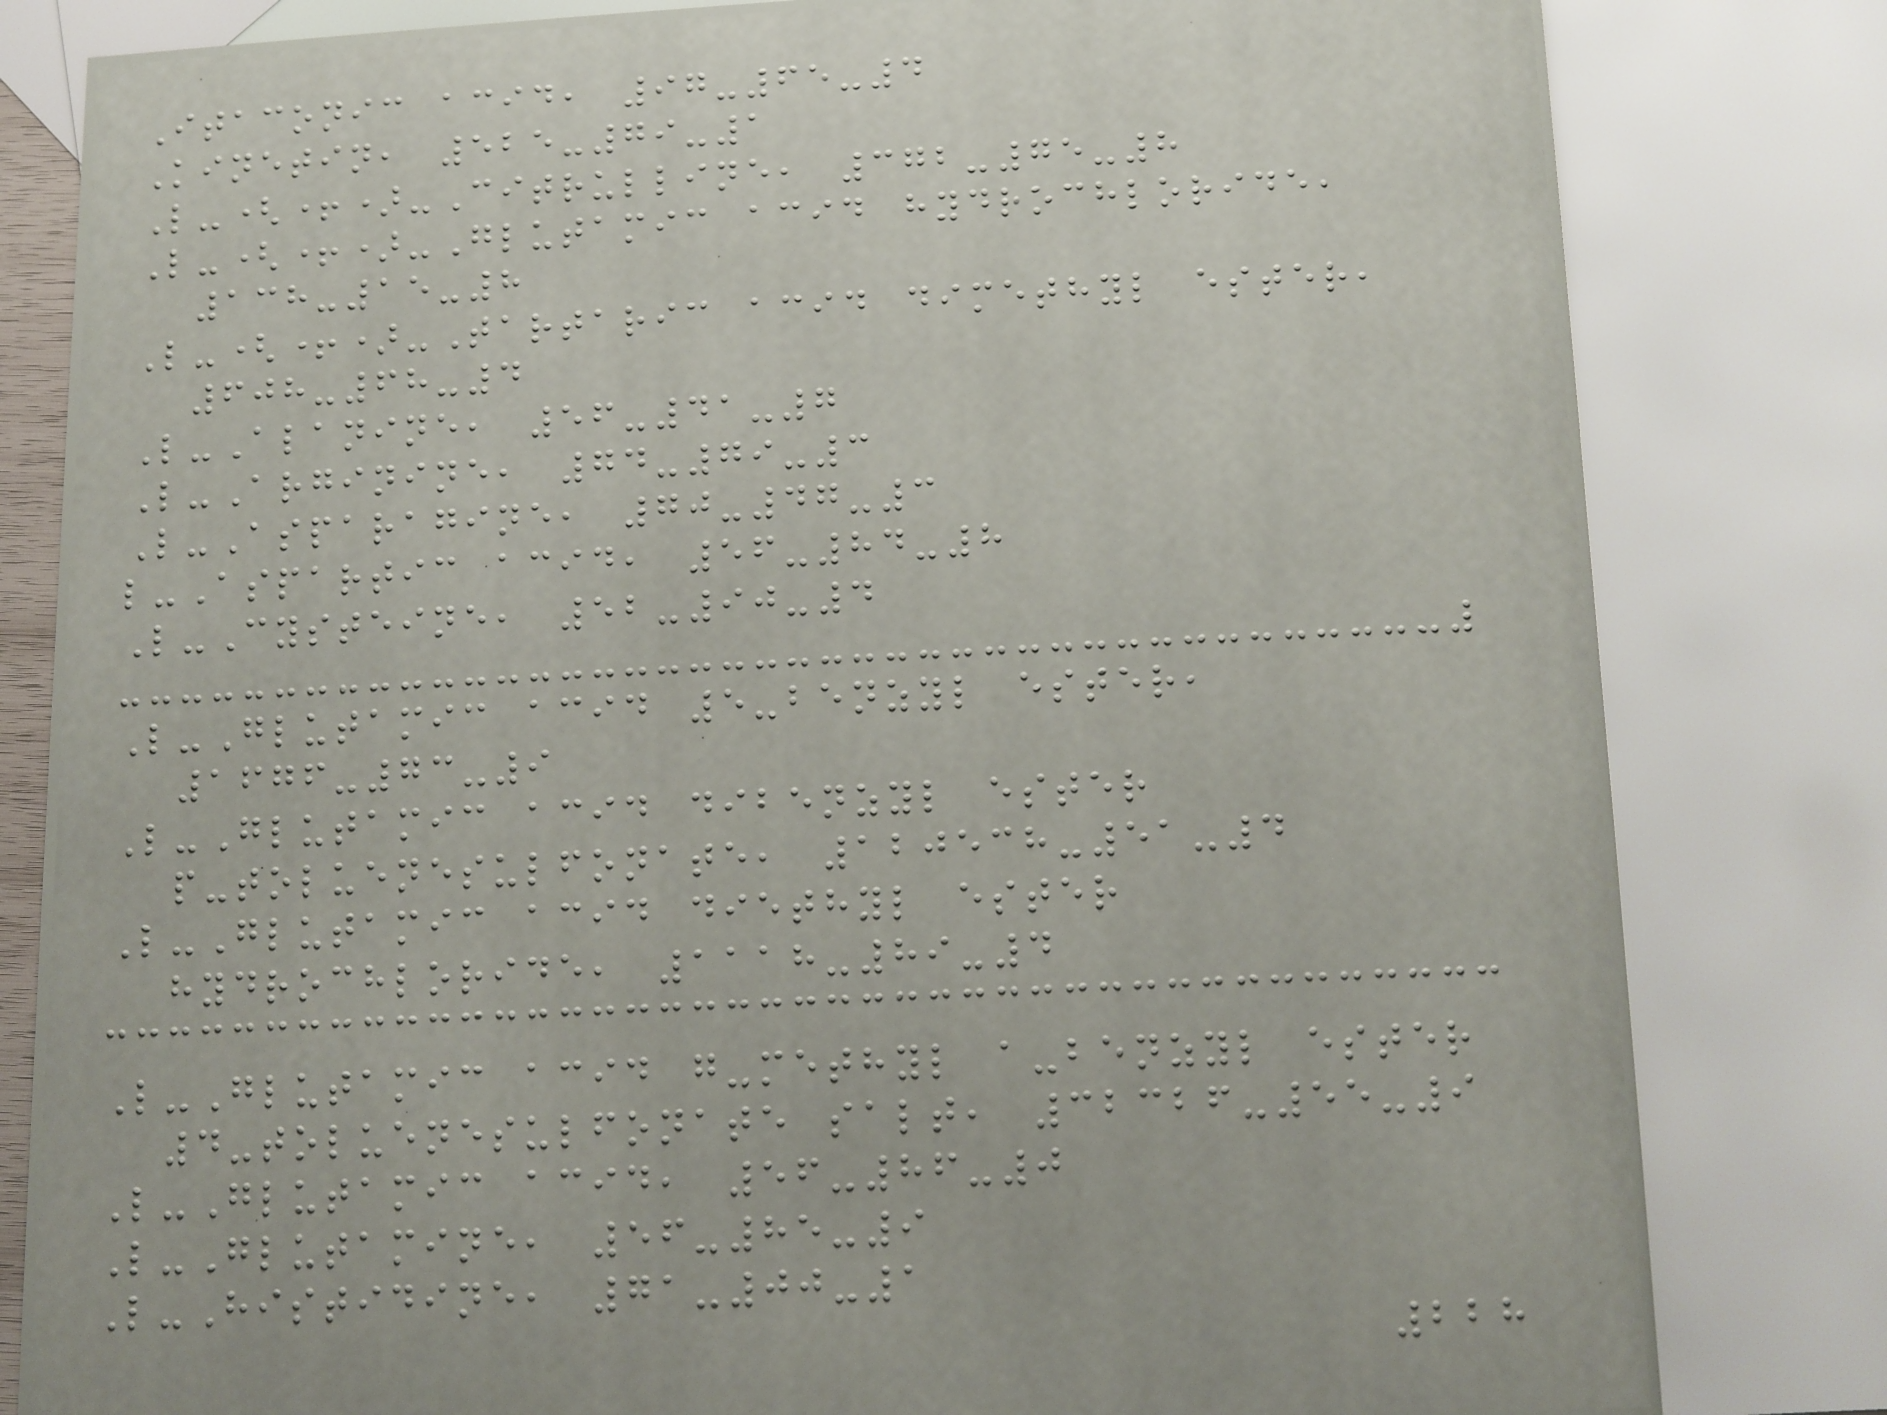Itaconic acid, 97-65-4
Kinetin, 525-79-1
L-(+)-Citrulline, 372-75-8
L-(+)-Glutamic acid hydrochloride,
138-15-8
L-(+)-Tartaric acid dimethyl ester,
608-68-4
L-Alanine, 56-41-7
L-Arginine, 74-79-3
L-Asparagine, 70-47-3
l-Aspartic acid, 56-84-8
L-Cysteine, 52-90-4
L-Glutamic acid 5-benzyl ester,
1676-73-9
L-Glutamic acid dibenzyl ester
p-toluenesulfonate, 120538-51-4
L-Glutamic acid diethyl ester
hydrochloride, 1118-89-4
L-Glutamic acid g-methyl a-benzyl ester
4-toluenesulfonate salt, 32326-55-9
L-Glutamic acid, 56-86-0
L-Glutamine, 56-85-9
L-Histidine, 71-00-1
228
